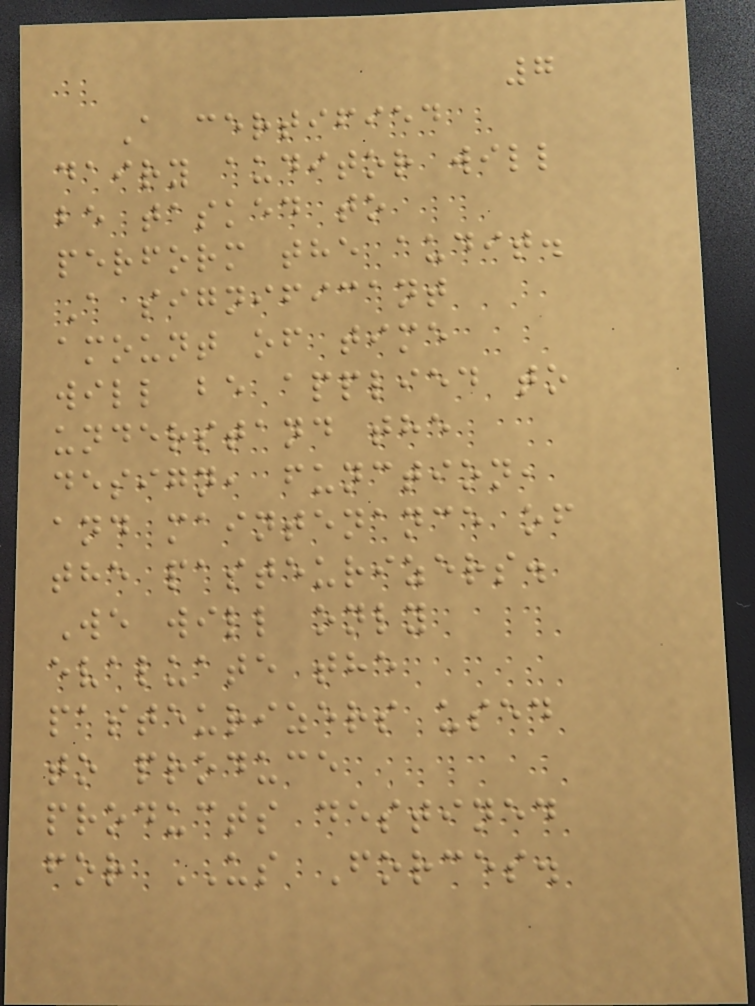7
A certified
dairy auditor will
be tasked to
perform the audit.
A significant
amount of time
will be applied to
understand the
design, function,
and maintenance of
the pasteurizers.
We will only
evaluate the
pasteurizers used
to produce
products destined
for US Forces.
